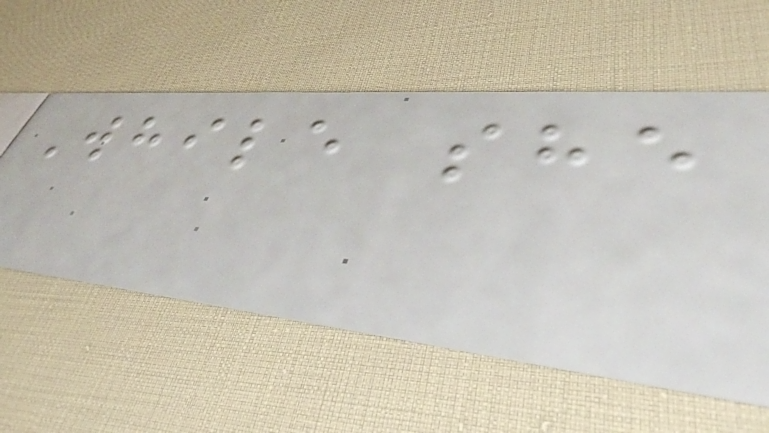While she
